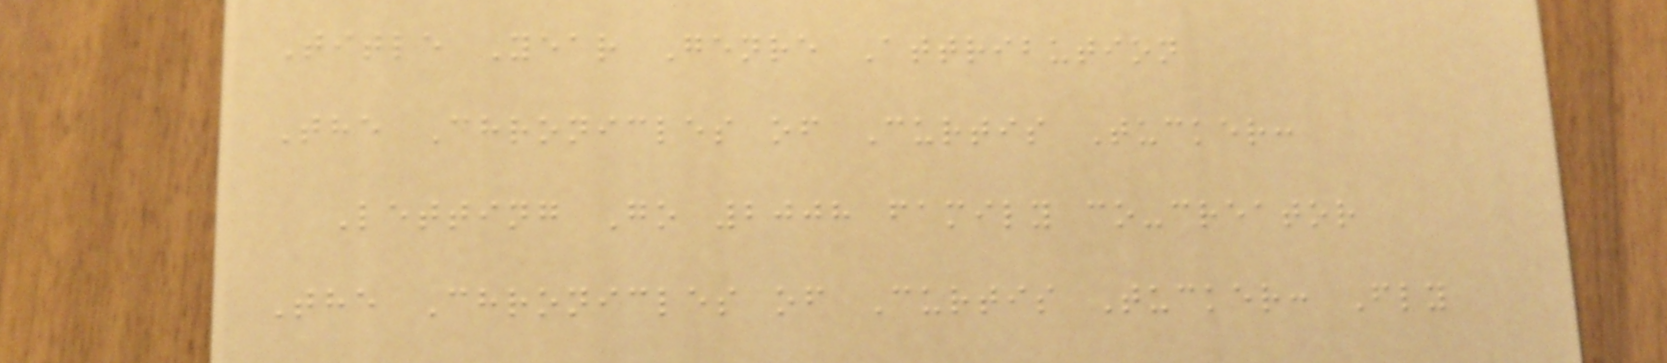Title Year Genre Attribution
The Chronicles of Curtis Tucker:
Letting Go 2008 family co-creator
The Chronicles of Curtis Tucker: Fly
